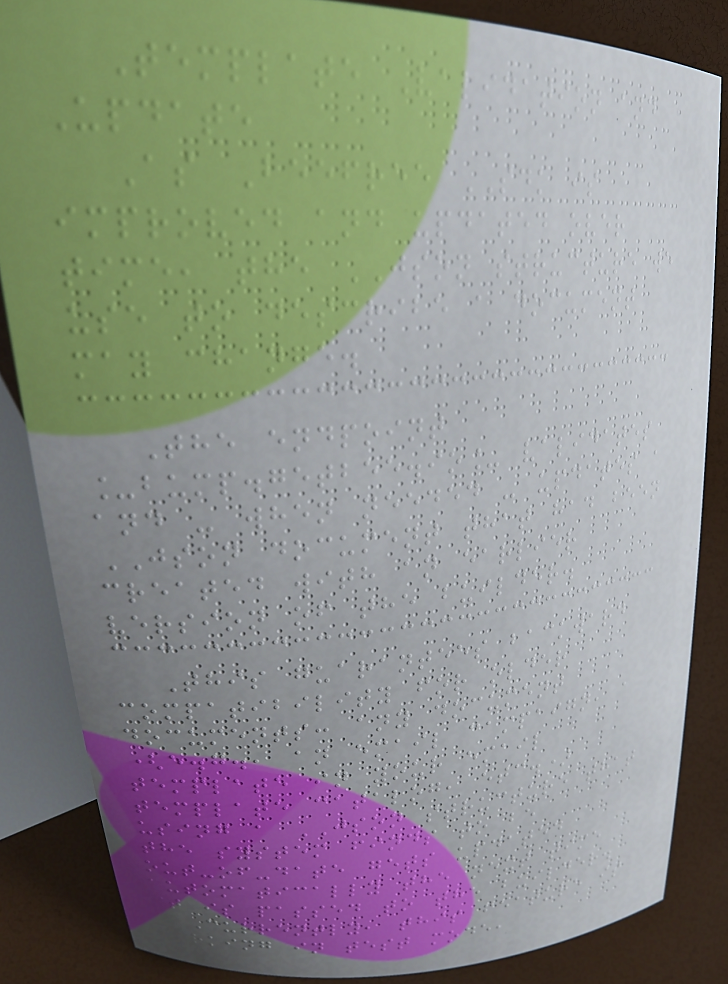Template Validation and
Update
As Beefree SDK is
improved and updated over
time, the JSON structure we
use to describe a document
may change.
The endpoint
_bump.getbee.io_ validates
and - when needed - updates a
JSON document that had been
created with an earlier
version of the builder.
This guarantees backward
compatibility for older
documents: any document
(e.g., an email campaign, a
template in your email
template catalog, etc.)
using a JSON structure that
the system finds to be
out-of-date gets updated
automatically the next time
it is passed to the builder.
Currently, this feature is
working in test mode,
